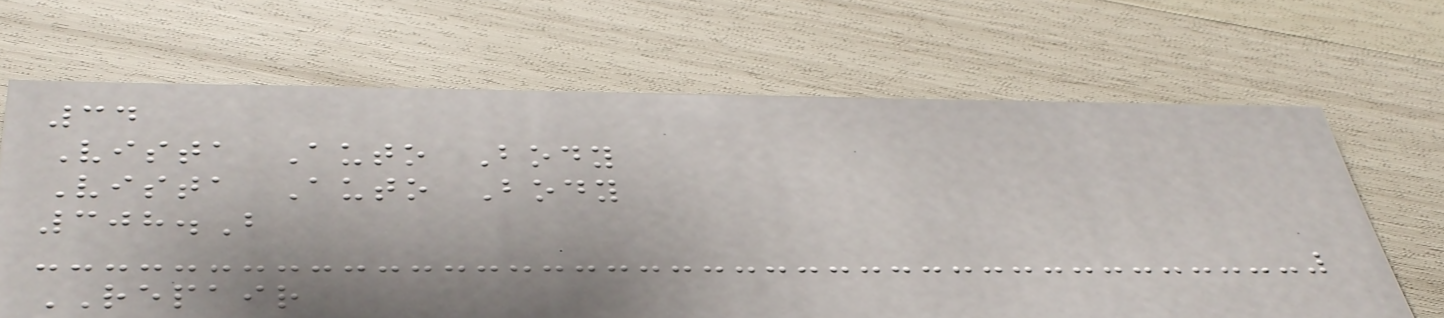34
Vista Auto Body
Vista Auto Body
308.B
REPAIR
